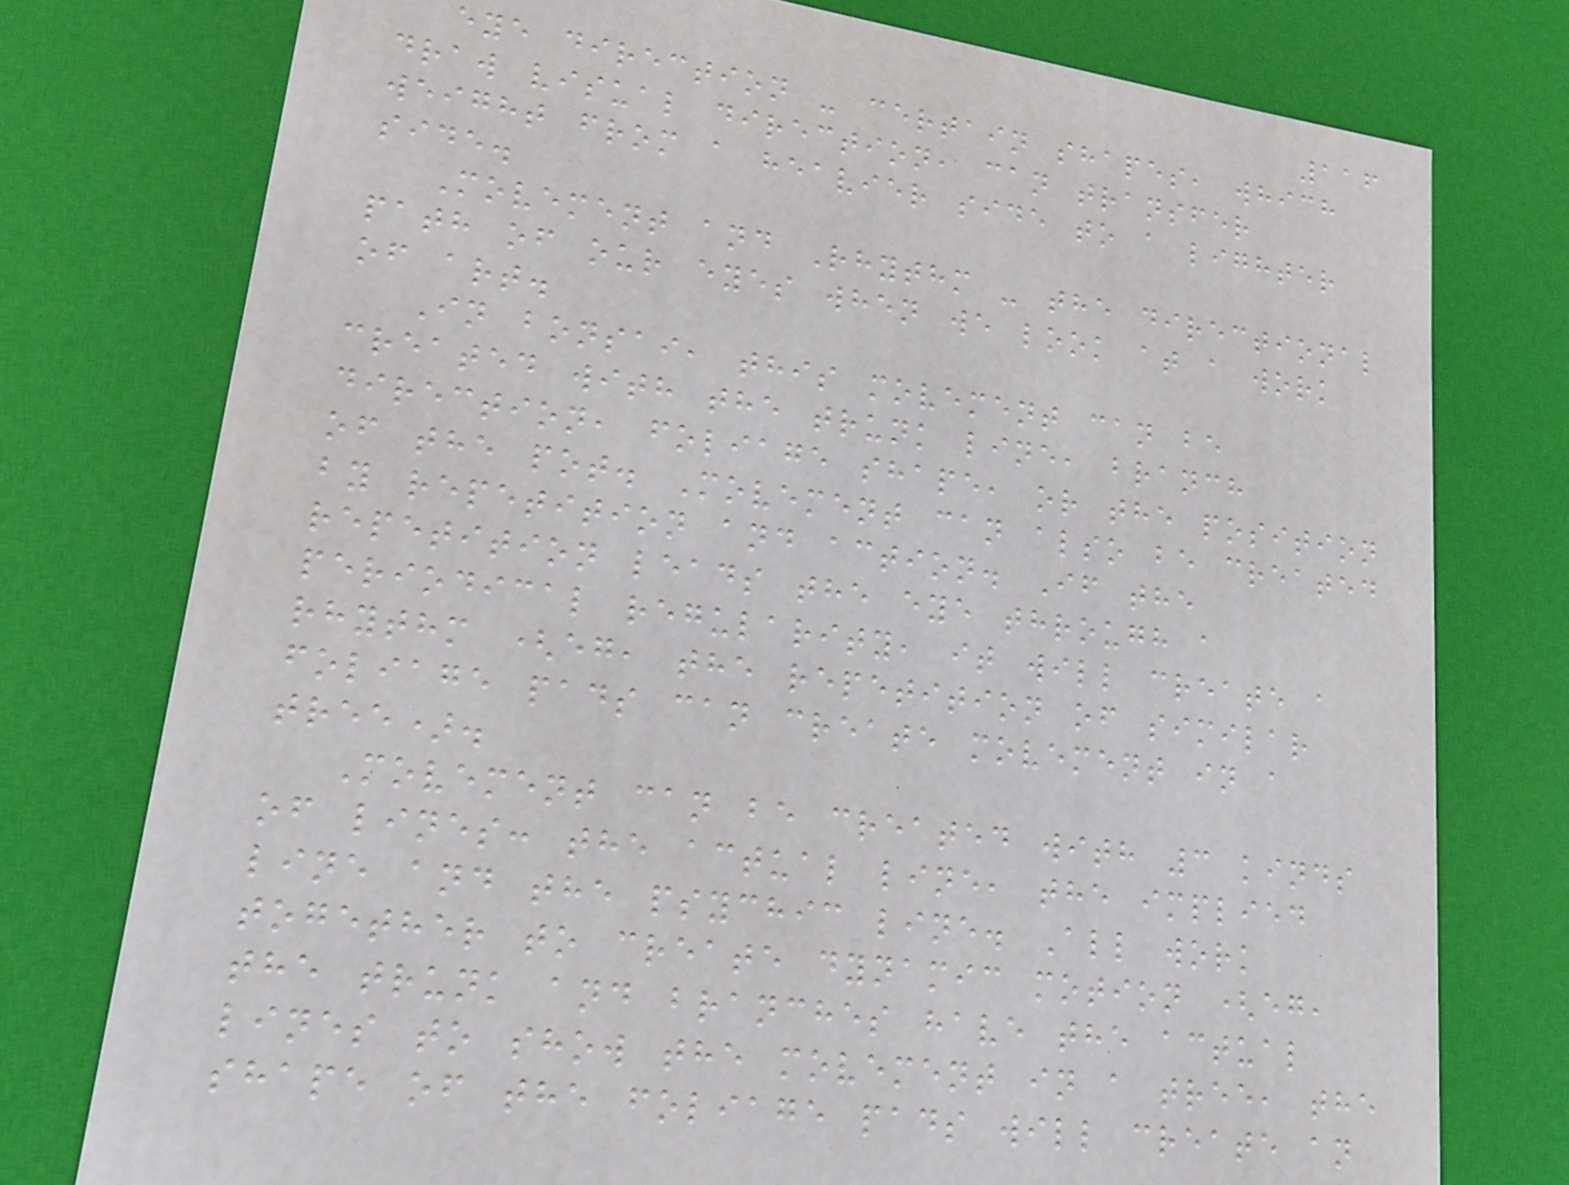116
eye direction - certain shapes, which
draw visual direction, can transfer
weight from a heavier side to a lighter
side.
Movement and Rhythm - the directional
path of our eyes when we look at a work
of art.
In bonsai, this movement can be
created with the trunk line, branch
direction, foliage shape, or the position
of the pot. Movement can also be created
by repetition and action. If the
repetition leads the eye through a
periodical regularity, it will create a
rhythm (eg, the repetition of similar
foliage pads can create movement in a
tree).
Movement can be created with 3 kinds
of lines: the actual line, the implied
line and the psychic line. All work
together to create dynamic motion (eg,
the trunk and branches have the actual
lines to show the movement in a tree, the
shape of the foliage pads will create an
